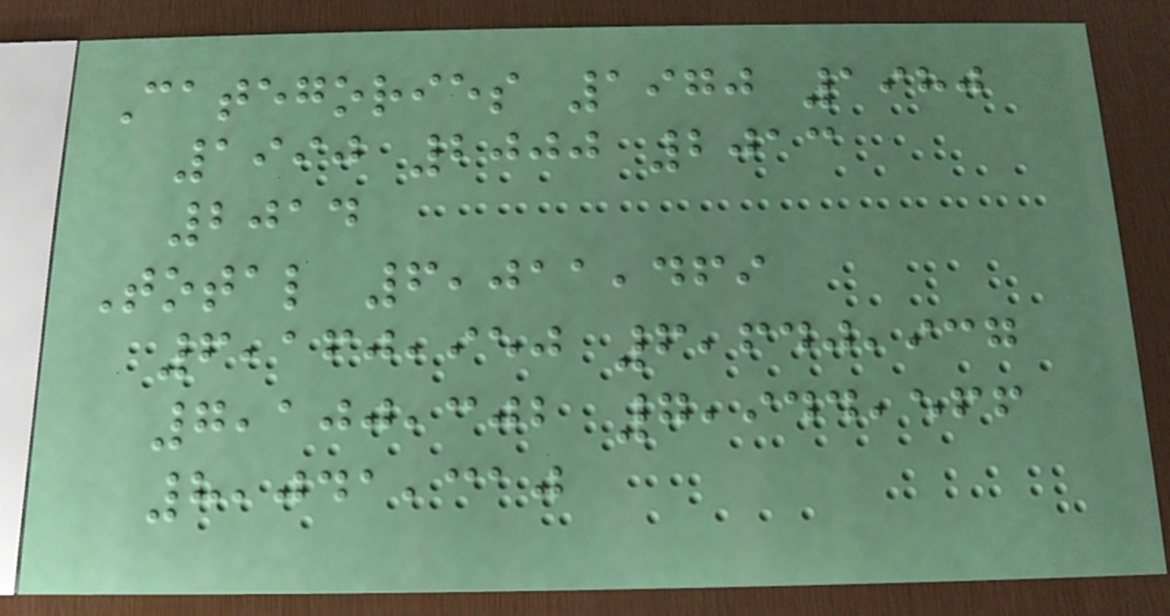Categories 1970 1980
1990 2000 2013
2014
Total 6,011,469
6,160,950 6,640,937
7,100,302 7,944,566
8,041,310
